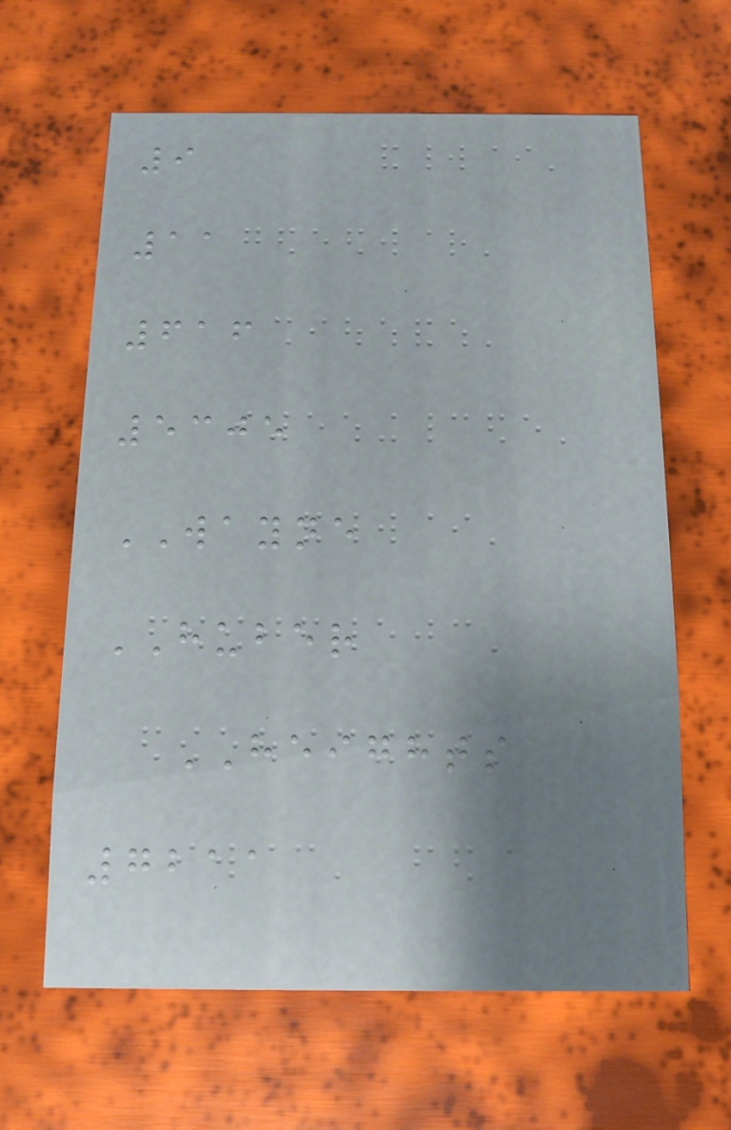9
11
616
5305
WAYNE
HUBER
HEIGHTS
7211
